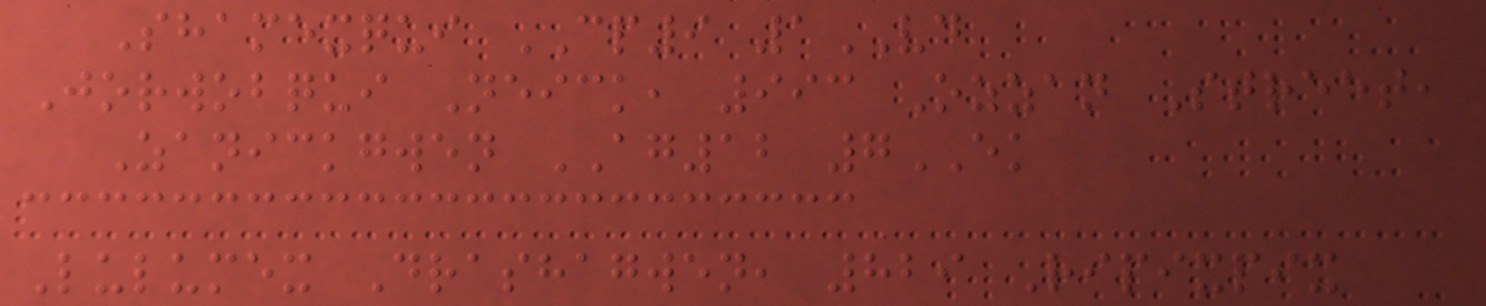Shamexqui CP9 1VD
Jorwobqui Neick, 993 Ozzan Street,
Zanickgwen AG12 7EK
Lulumex Drashagwen, 829 Ripixpix
